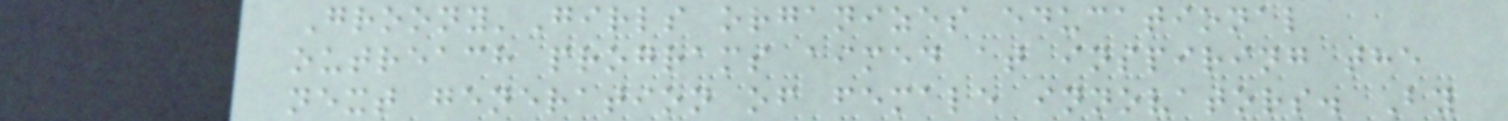Groony'Girls organizes educational
outreach programs aimed at inspiring the
next generation of female innovators. By
